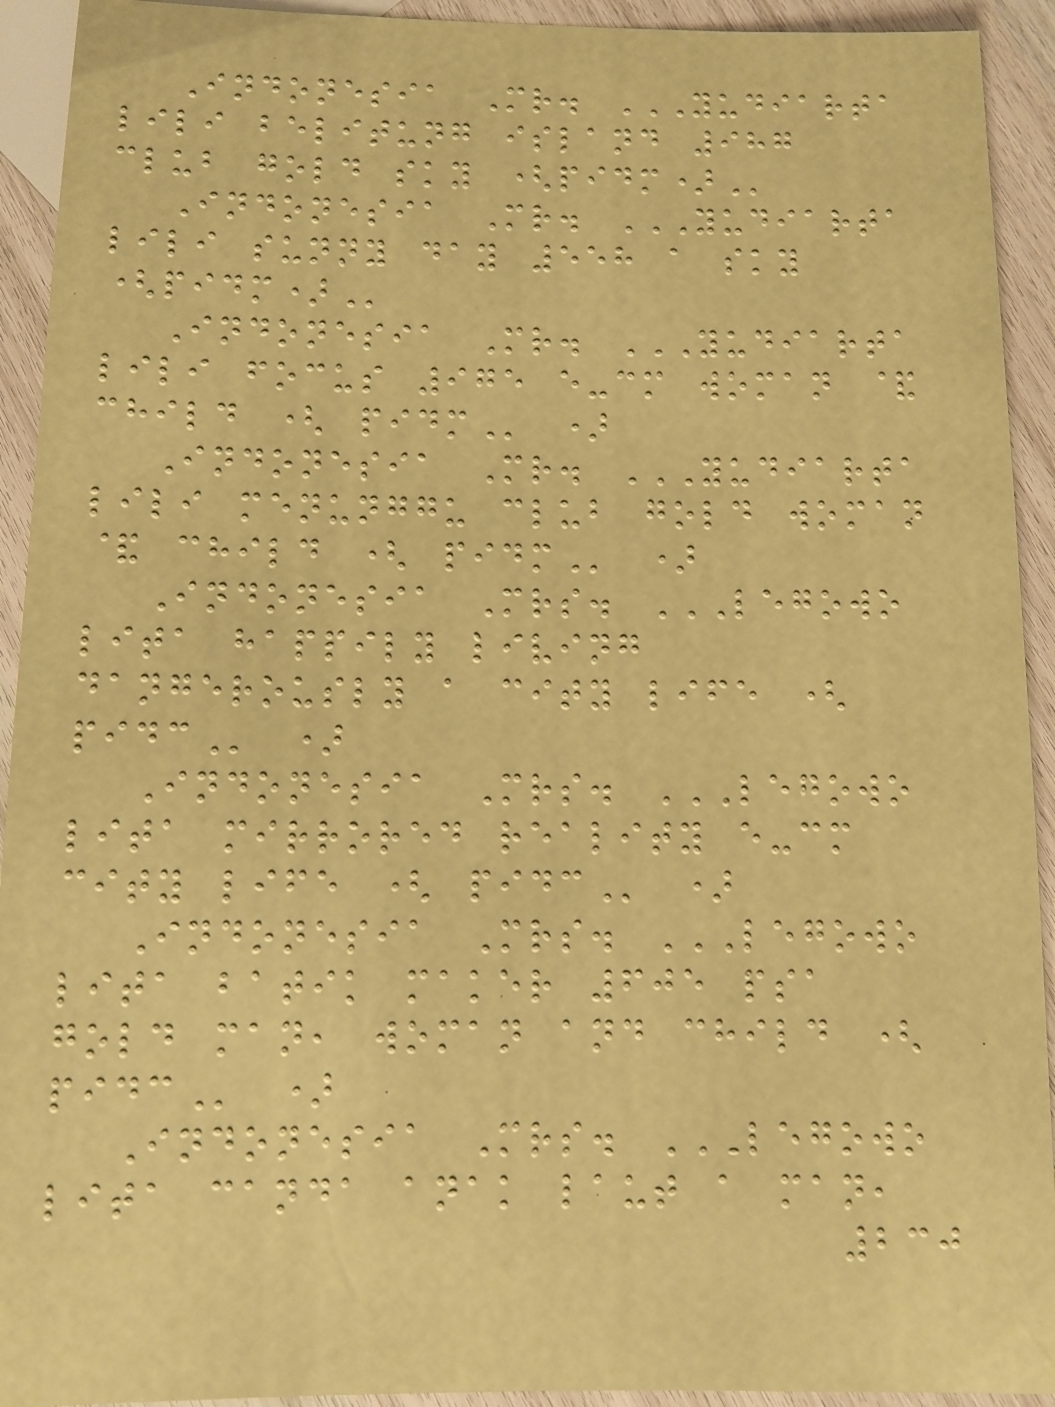Indonesia Mr. YUDIARTA
LILI BELITUNG ISLAND 987
CLUB GOLD SKY (PIDM)
Indonesia Mr. YUDIARTA
LILI SUNNY DAY 558 A SKY
(PIDM)
Indonesia Mr. YUDIARTA
LILI FOCUS 975 E-CM WOMAN &
CHILD ( PIDM )
Indonesia Mr. YUDIARTA
LILI MENUNGGU CLUB GOLD WOMAN
& CHILD ( PIDM )
Indonesia Mrs. LEGOWO
LITA HAPPILY LIVING
DANGEROUSLY A CITY LIFE (
PIDC )
Indonesia Mrs. LEGOWO
LITA MIRRORED REALITY E-CM
CITY LIFE ( PIDC )
Indonesia Mrs. LEGOWO
LITA BATIK MAKER 605 PSA
GOLD MAN, WOMAN AND CHILD (
PIDC )
Indonesia Mrs. LEGOWO
LITA CANDA ANAK LAUT A MAN,
230
